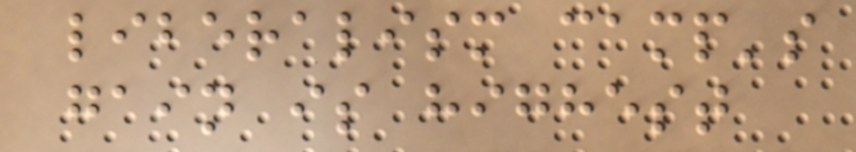liberalism camp's
gain is highest
